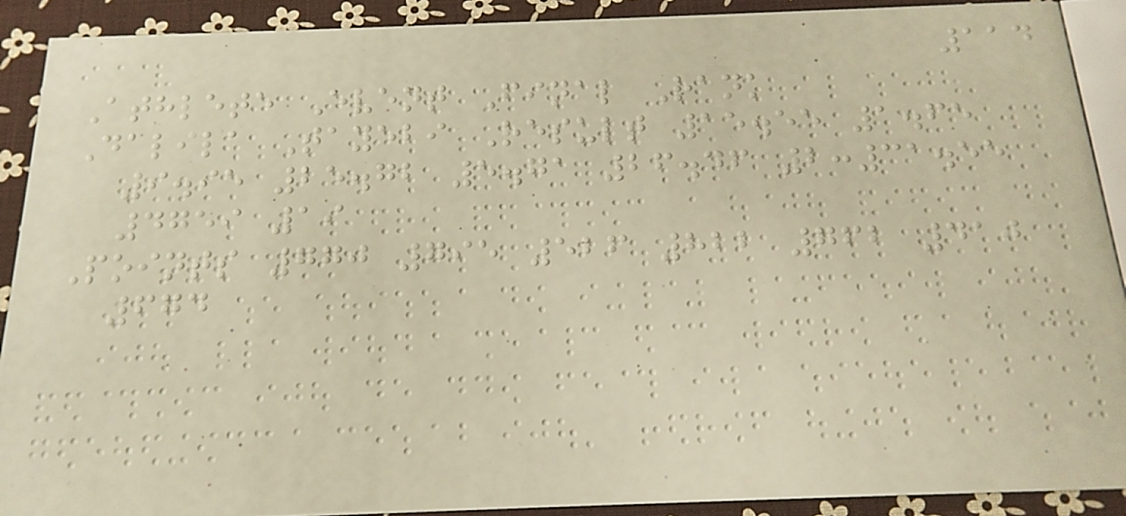114
Athlete Event Final Rank
Dalila Tayebi Result 15.55 1.65
9.95 25.72 5.71 26.46 2:31.55
4759 19
Points 770 795 526 822 762 410
674
